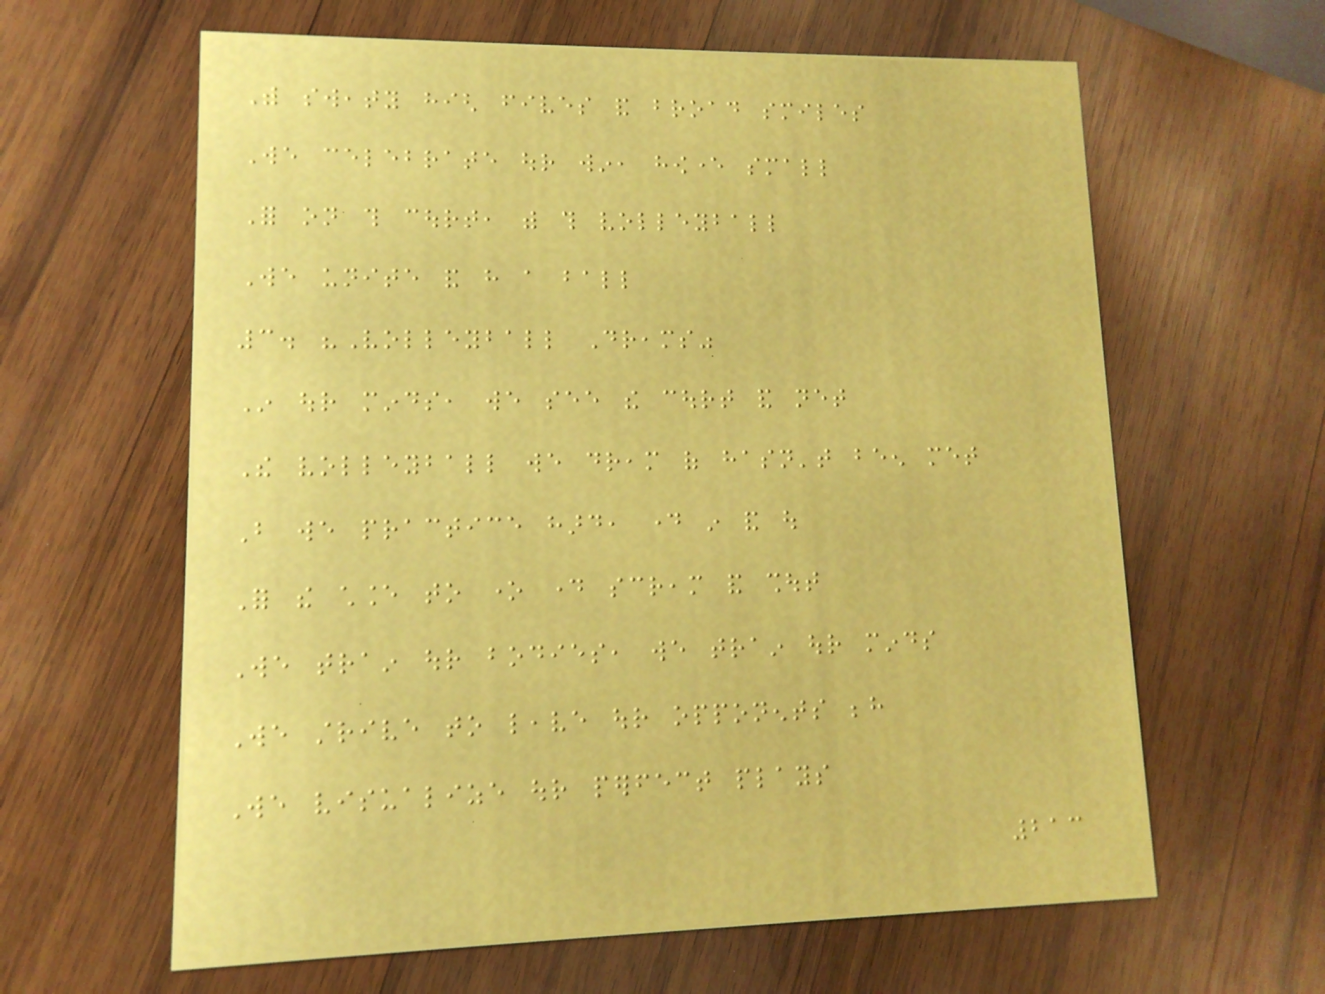With sweaty high fives and broad smiles
We celebrate our win, however small
For on this court, with this volleyball
We unite and have a ball
3. "Volleyball Dreams"
In our minds, we see the court and net
The volleyball we dream of hasn't been met
But we practice hard, day in and out
For the chance to one day scream and shout
We train our bodies, we train our minds
We strive to leave our opponents behind
We visualize our perfect plays
213
